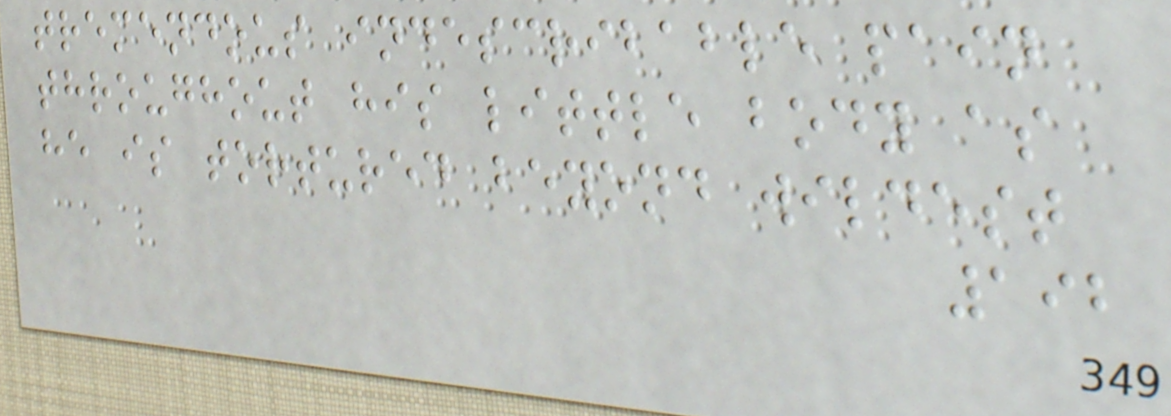tremendous indescribable pain
throughout his little body as
he is tortured beyond wildest
192
